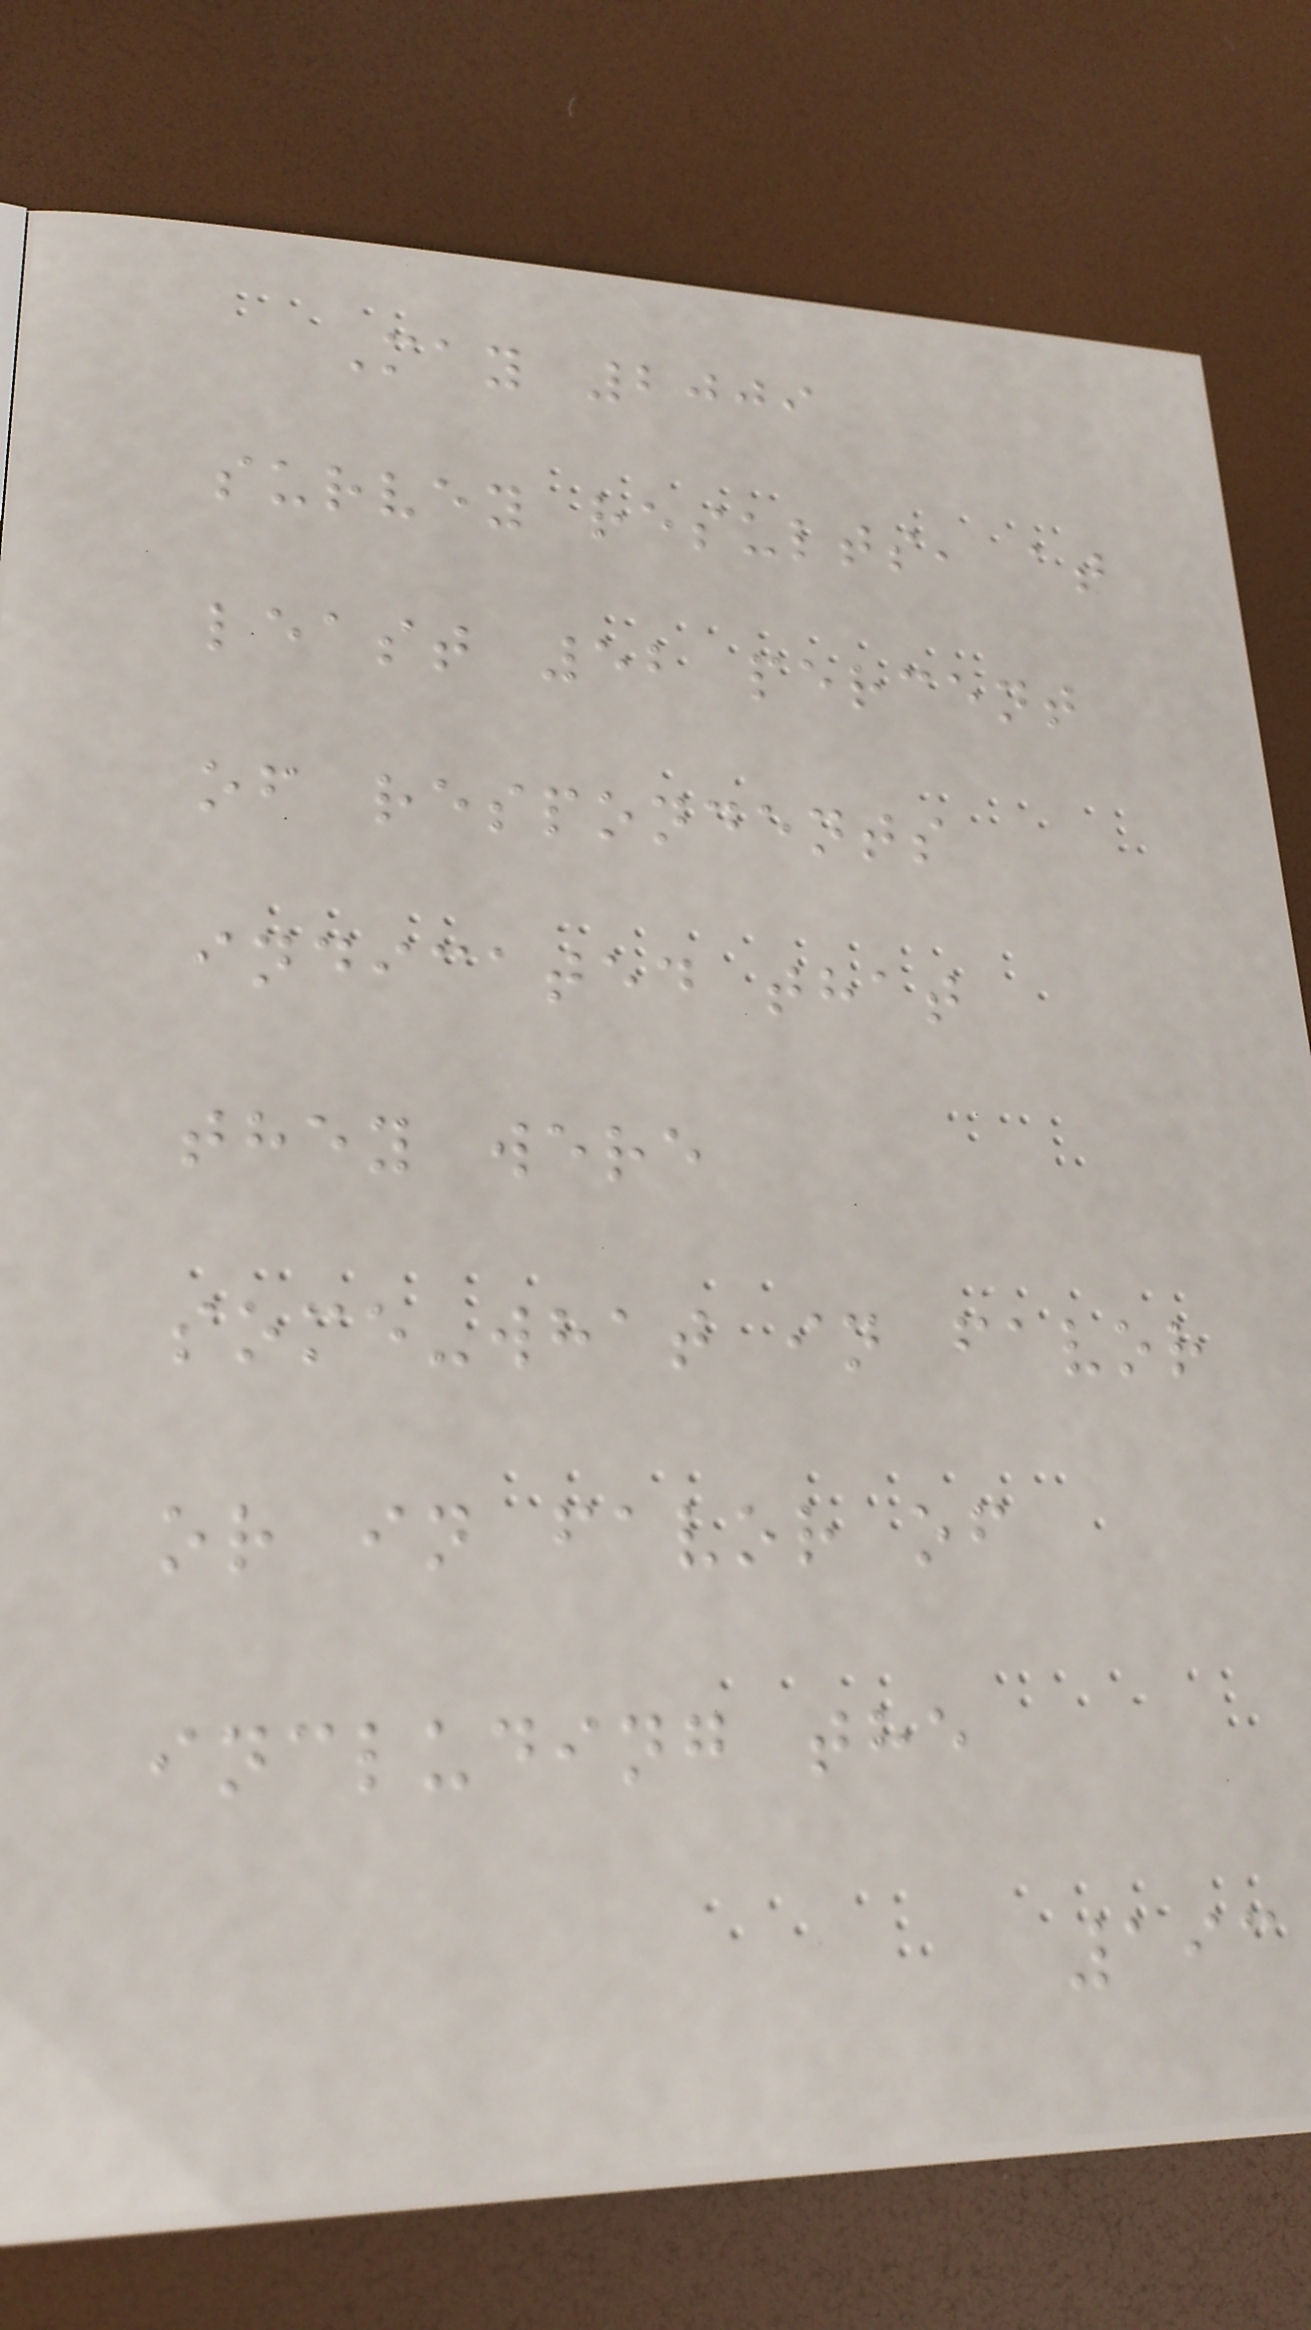May 2009
survey results, at
least 52 percent
of respondents
indicated that
they were
some-what in favor
or in favor of
including the
193
